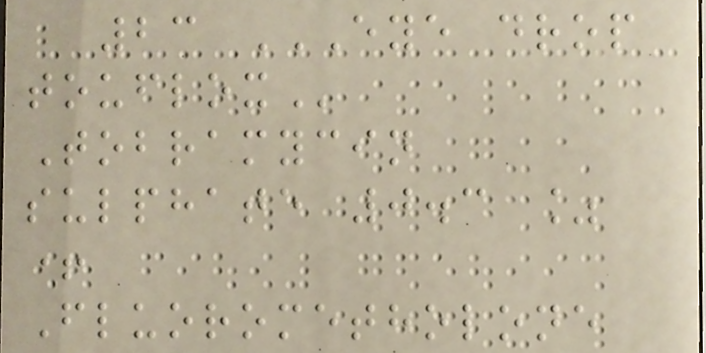23 EYE DROP
TOUFLOX
Tobramycin
sulphate 0.3 %
+
Fluorometholone
